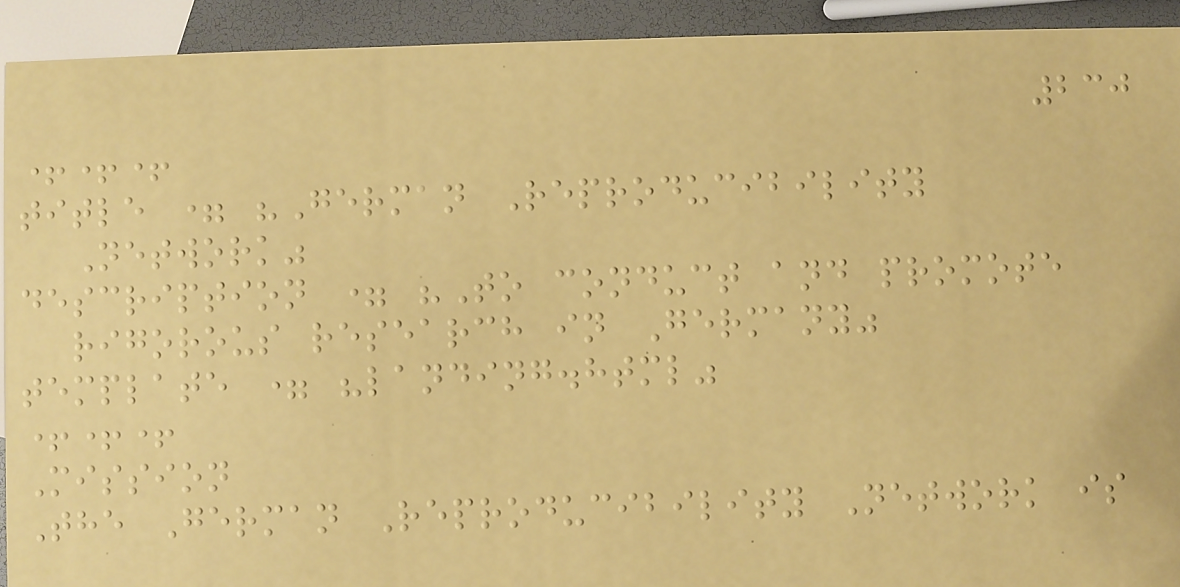230
+++
title = "German Reproducibility
Network"
description = "To conduct and promote
rigorous research in Germany"
template = "landing.html"
+++
Mission
The German Reproducibility Network is
